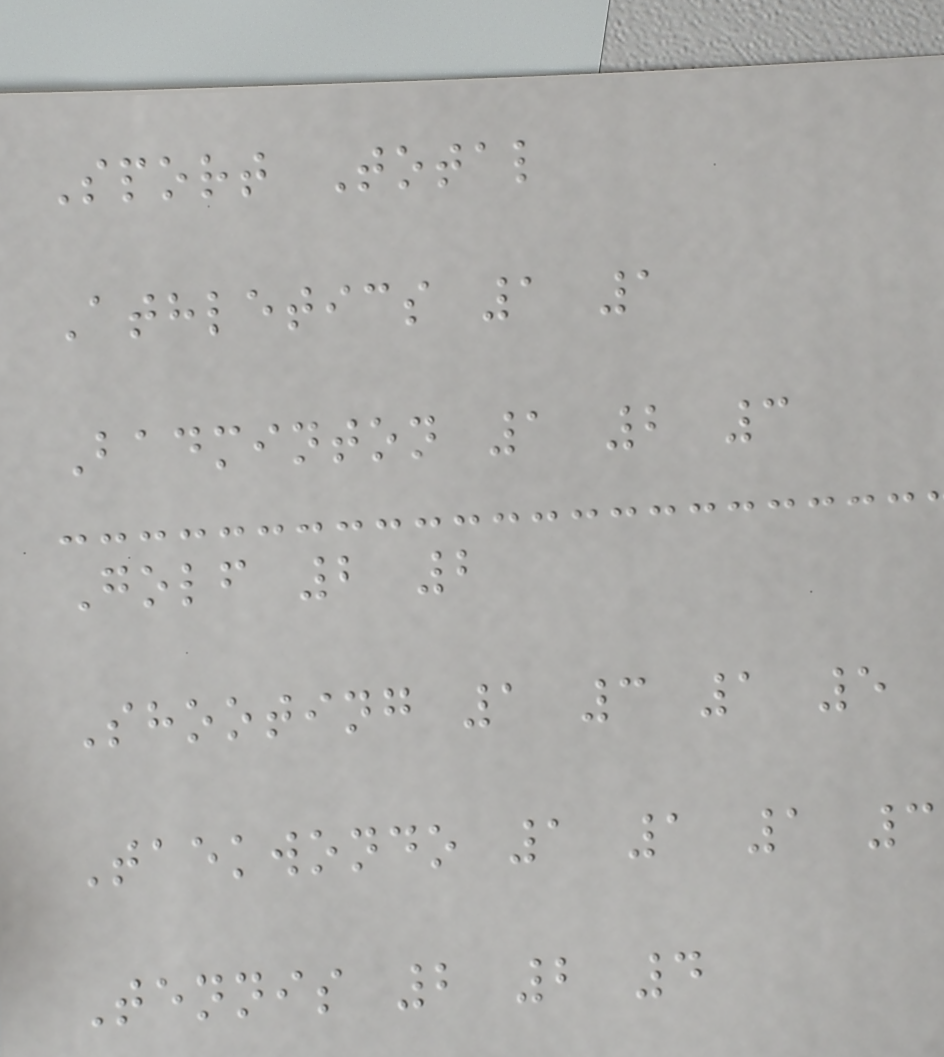Sport Total
Athletics 1 1
Badminton 1 2 3
Golf 2 2
Shooting 1 3 1 5
Taekwondo 1 1 1 3
Tennis 2 2 4
